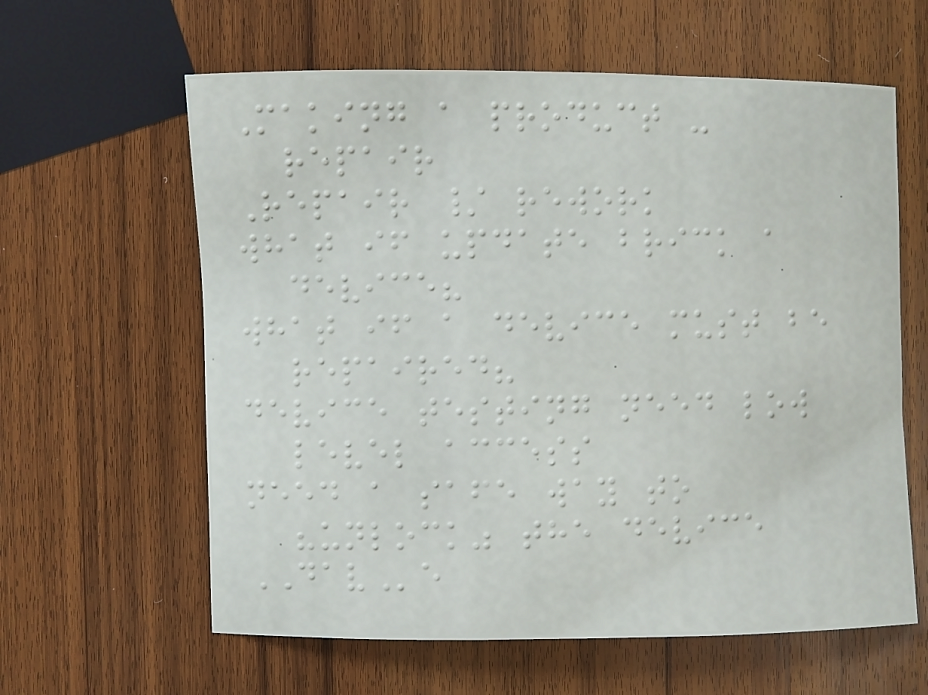Making a product -
repair
Repair / rework
what if update brick a
device?
what if a device must be
repaired?
device testing need low
level access
need a safe way to
"unlock" the device
DAVe
